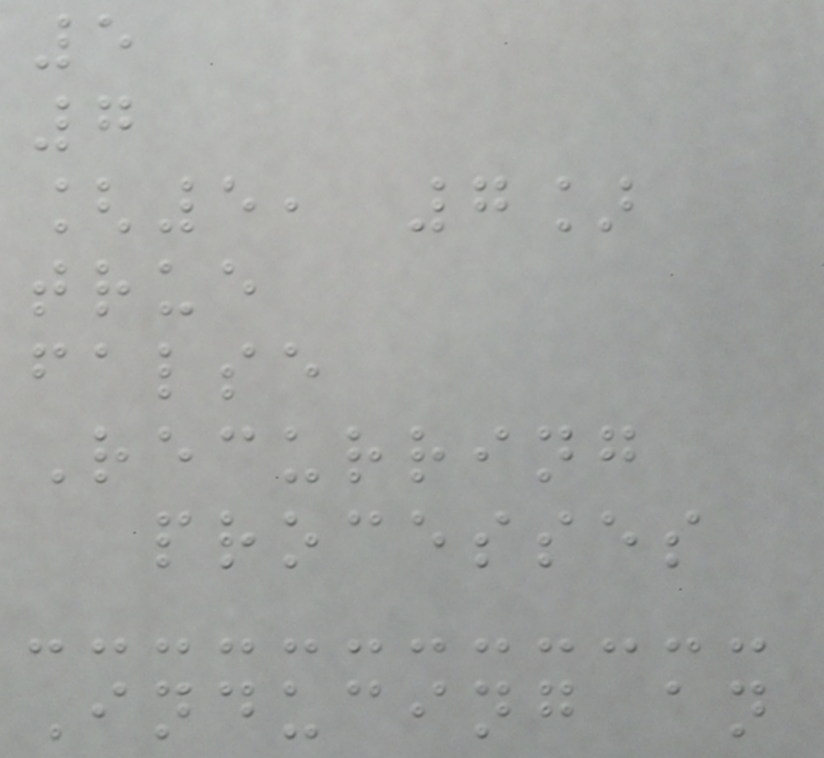5
7
[5, 7]
true
false
Recurring
processes
Inducing an
